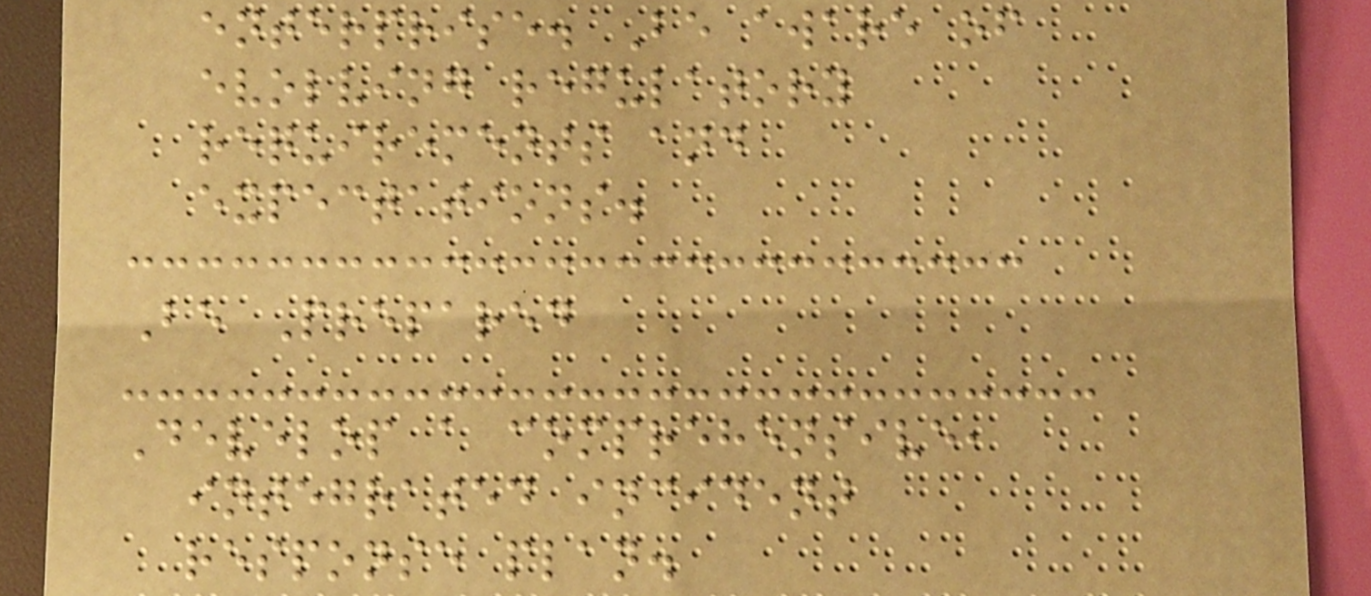enterprise. Be aware of
evolving regulatory
requirements and
expectations.
Be Prepared
Develop a comprehensive,
integrated incident
response plan.
